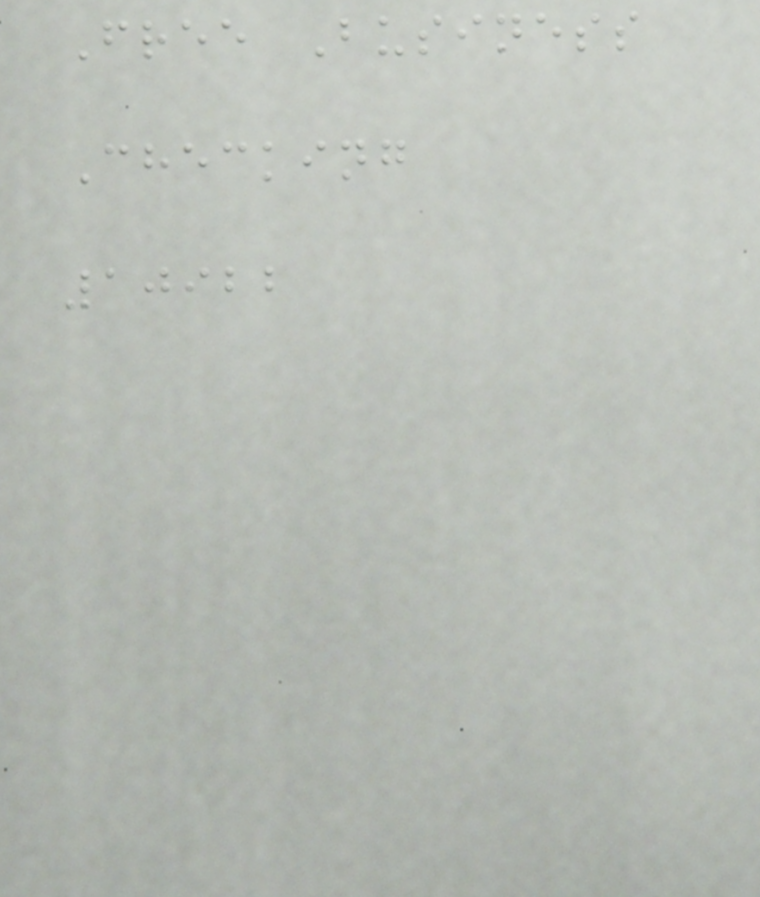Free Business
Checking
10922
